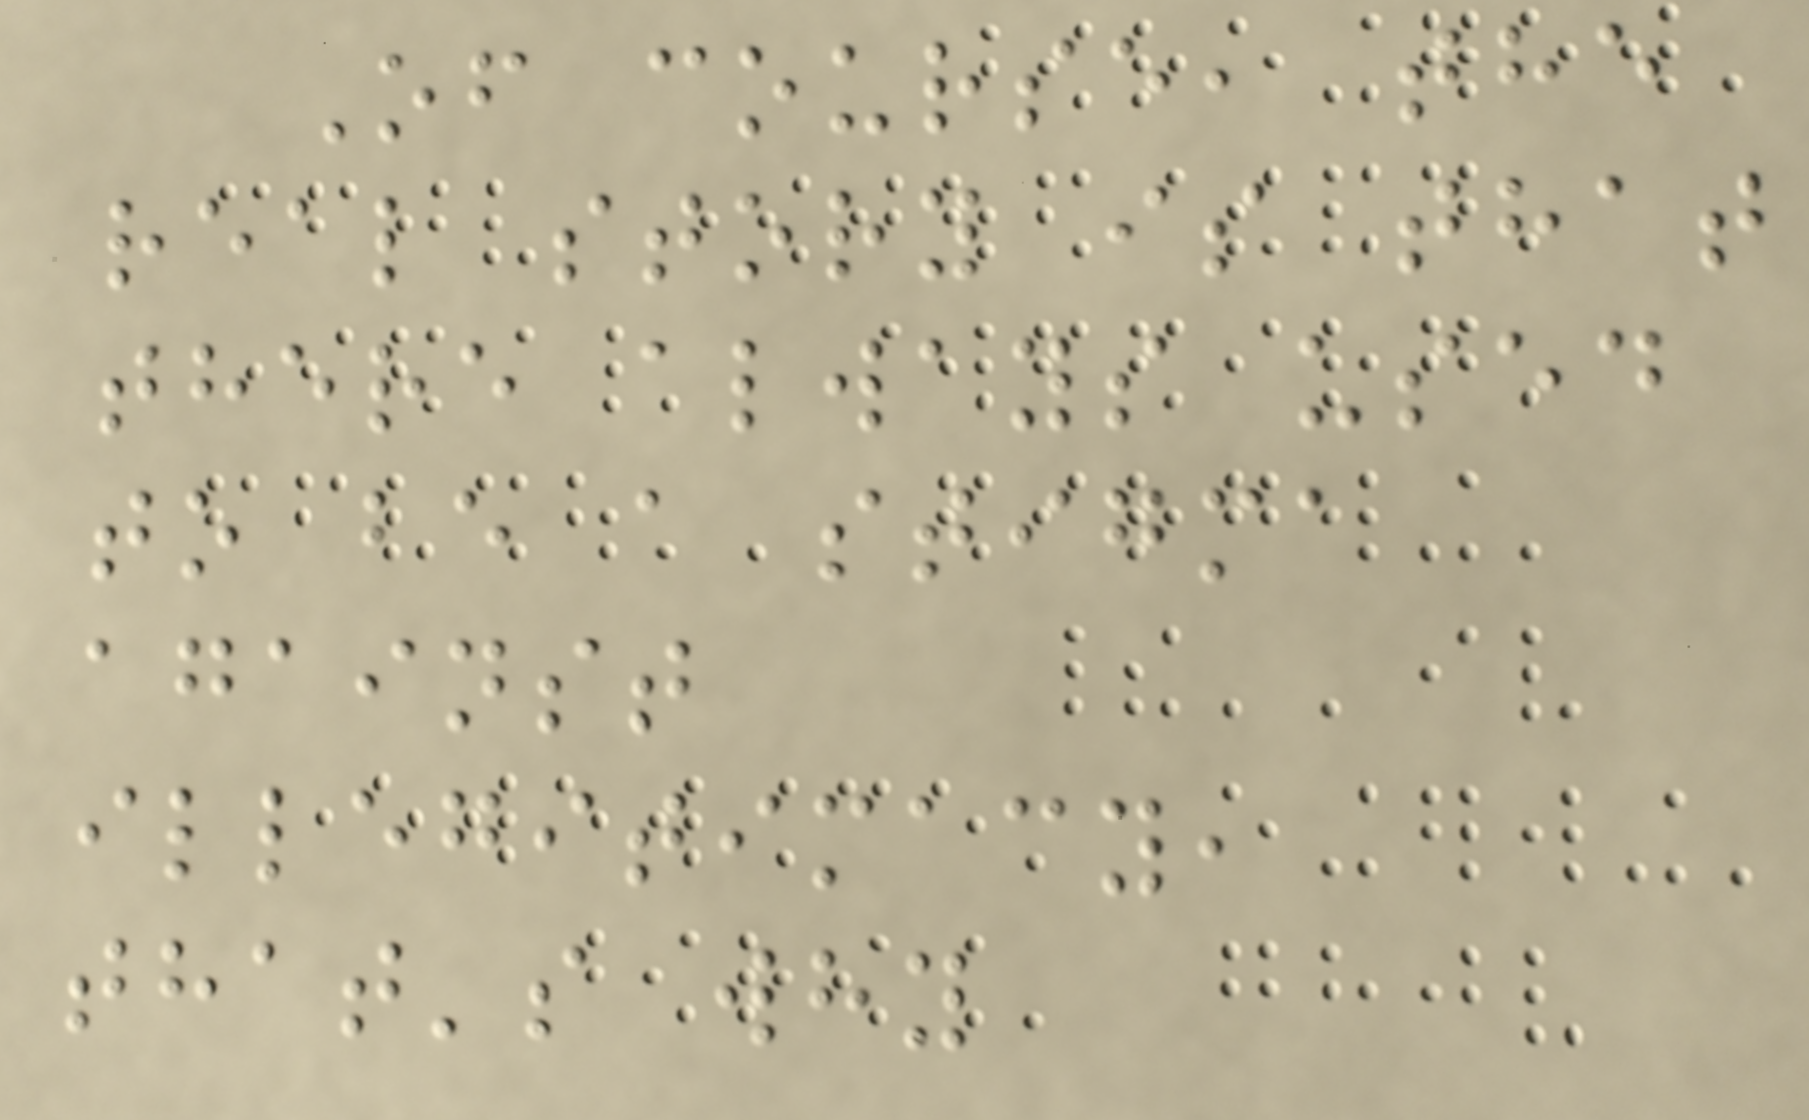Of course, the
real story is that
there always used
to be a stigma
against
illegitimacy,
that's why
